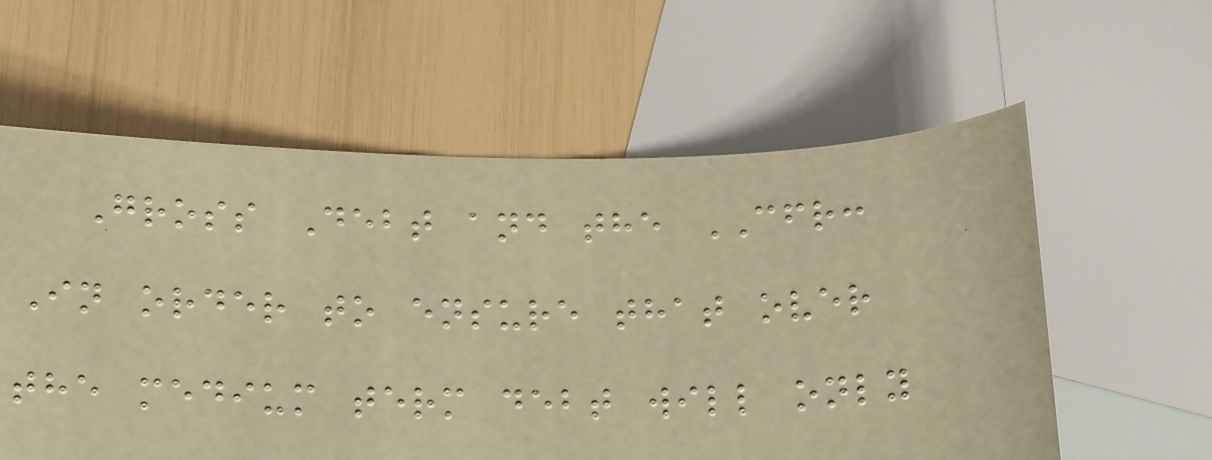Gross Debt and the CFR:
In order to ensure that over
the medium term debt will only
